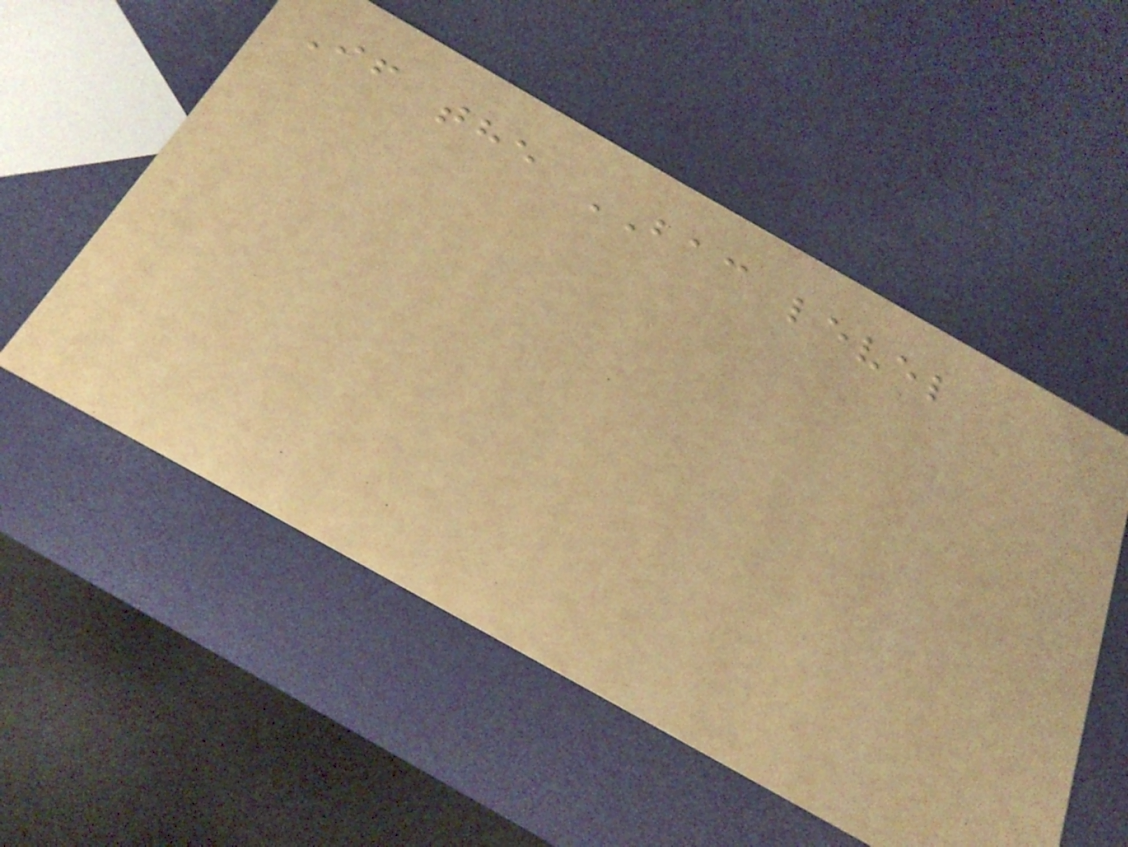If the BAC level
